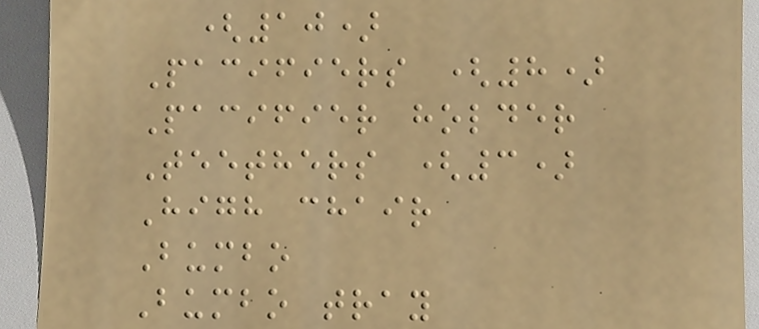(10)
Pacifiers (8)
Pacifier holder
Teethers (3)
High chair
Bumbo
Bumbo tray
